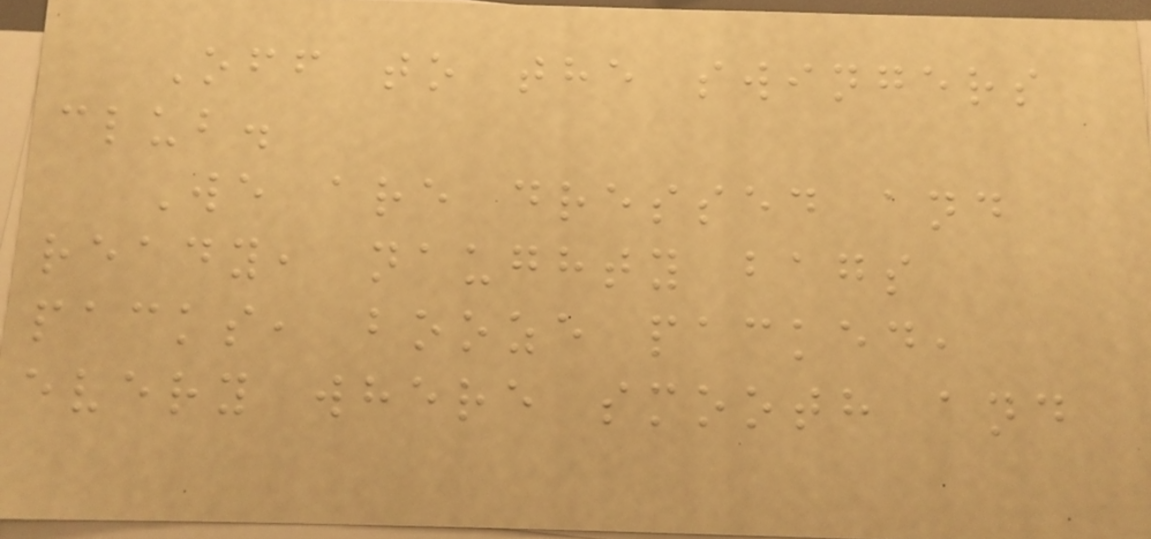Off to the swingers
club.
We are dressed and
ready, naughty bags
packs, booze packed,
every where smooth and
